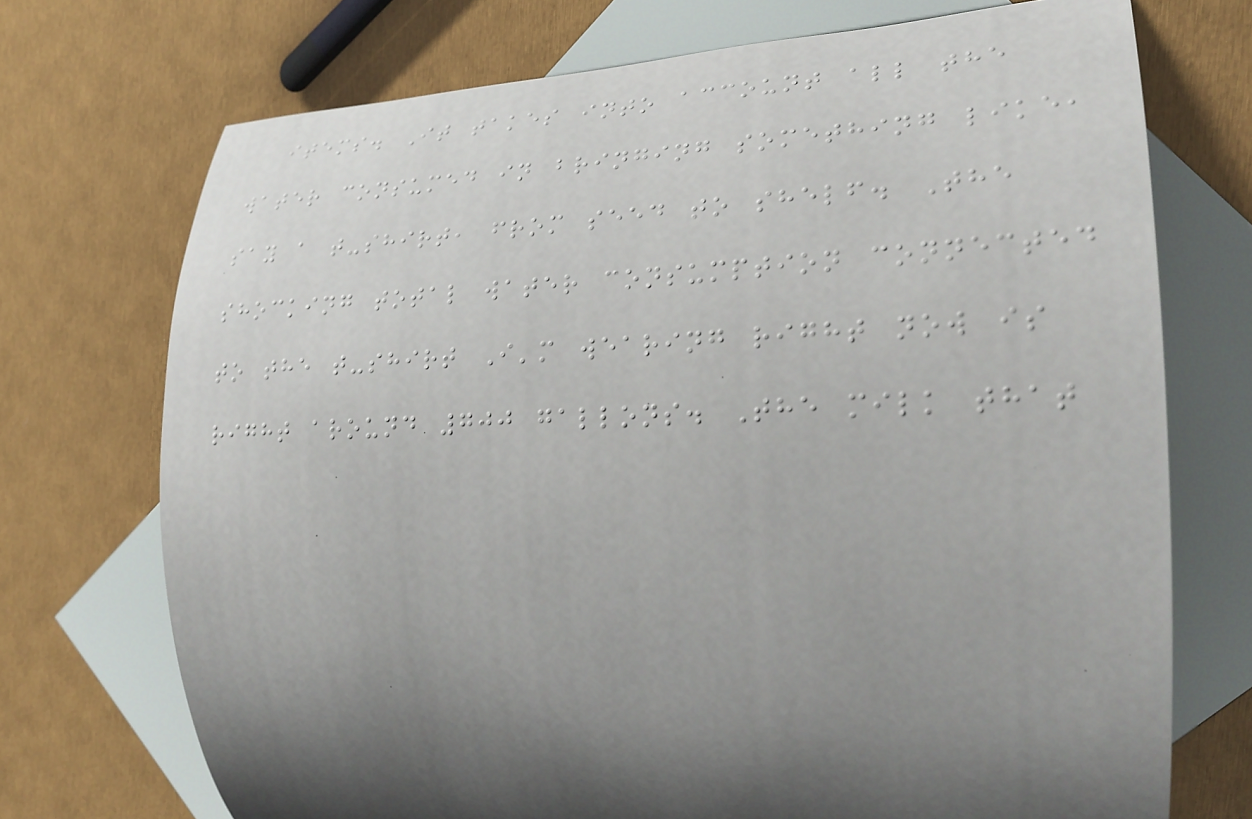items. It takes into account all the
water consumed in bringing something like,
say a t-shirt, from seed to shelf. The
shocking total water consumption connected
to the t-shirt I'm wearing right now is
right around 700 gallons. The milk that
